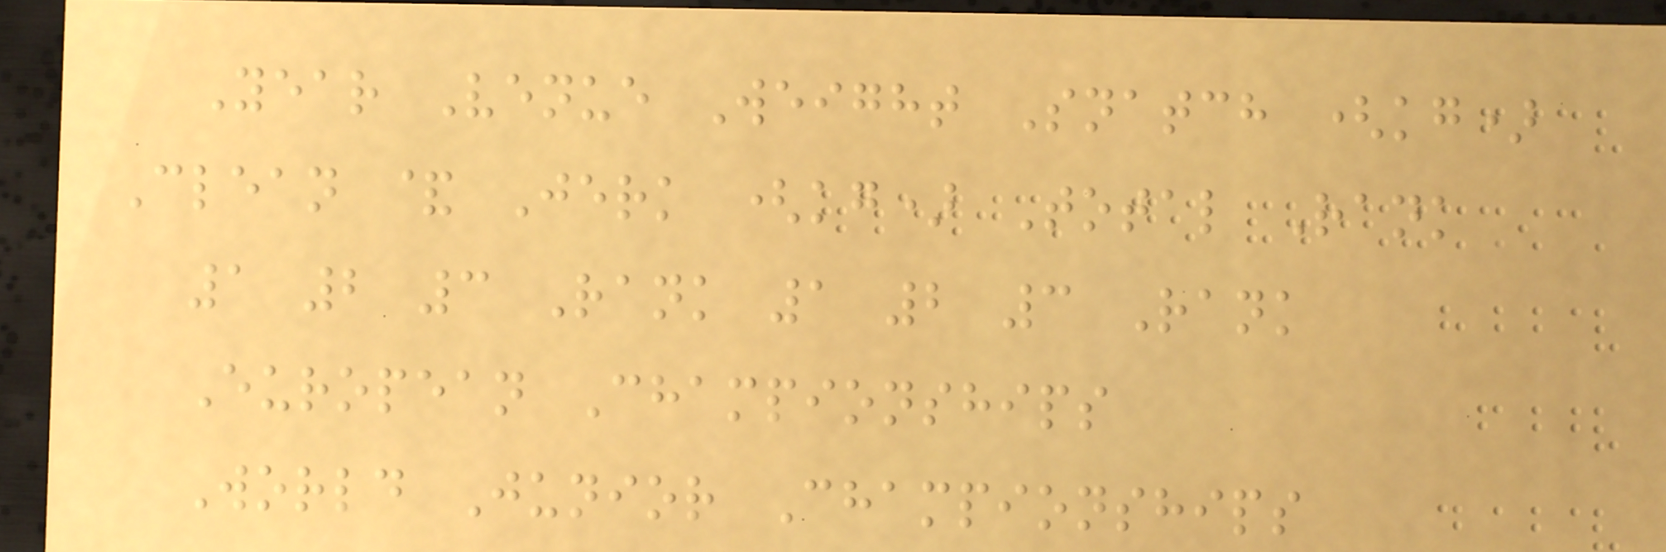Year Venue Weight Snatch (kg)
Clean & Jerk (kg) Total Rank
1 2 3 Rank 1 2 3 Rank
European Championships
World Junior Championships
